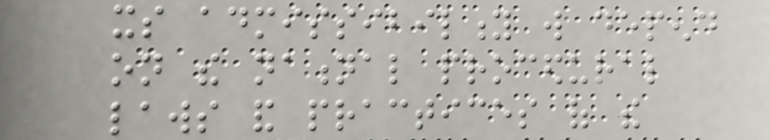its admissibility will depend
on the national procedural
laws and practices of the
